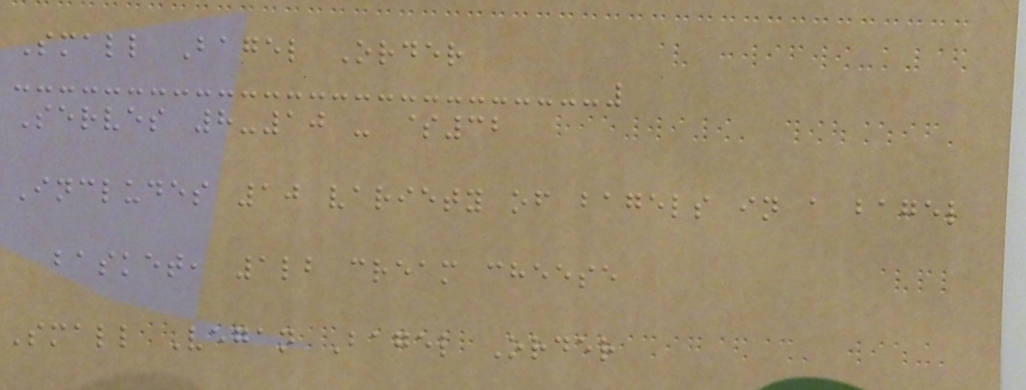Small Bagel Order
Serves 8-10 - $32
Includes 10 variety of bagels in a bagel
basket, 1lb cream cheese
Small Vegan Bagel Order
